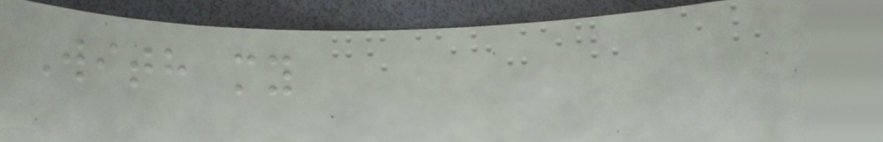With my
